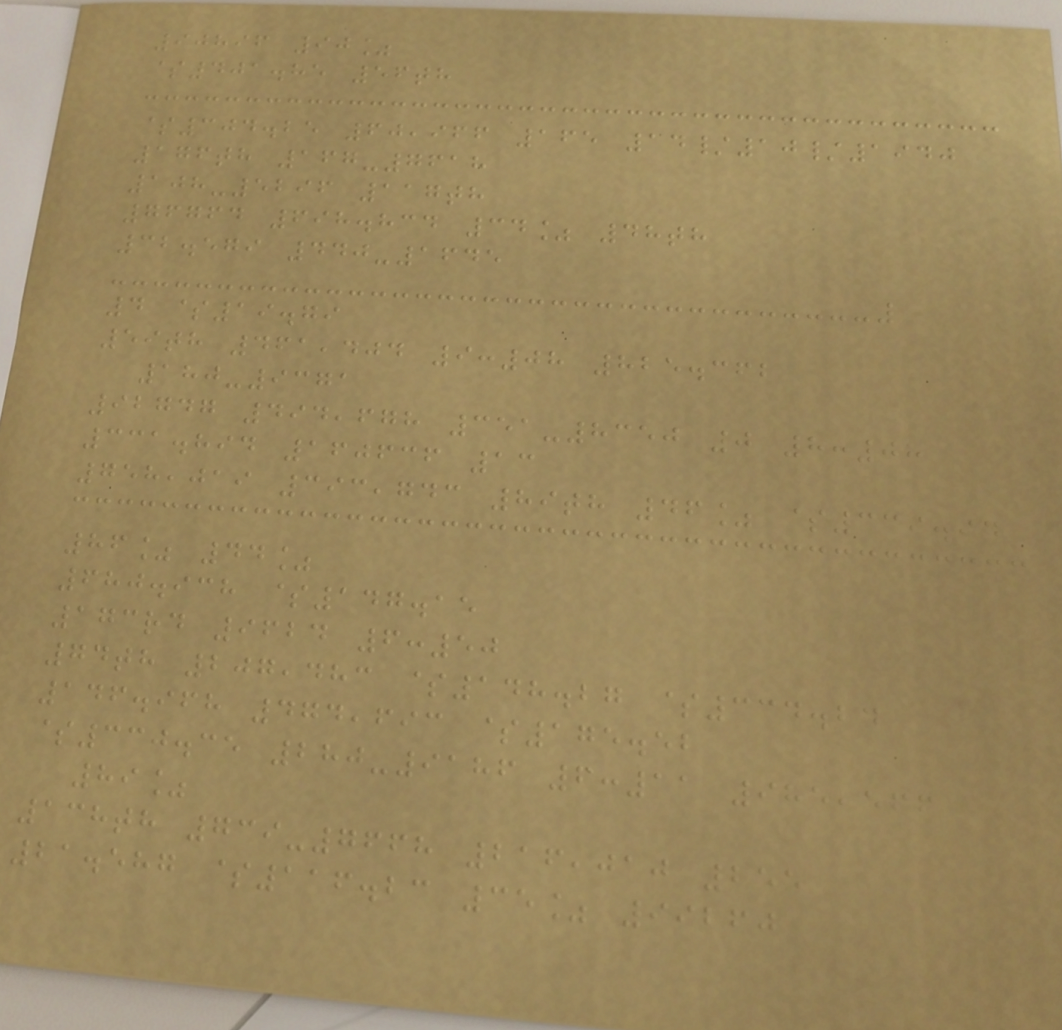90896 90%
$401.85 56th
$304.25 60,966 165 14/10/1940
176th 167-7618
108-5296 117th
76764 698.834 34% 48th
32.579 440-1645
4 $19.79
59th 461,404 9:08 825.362
180-9371
92747 494,678 351-8350 0 8:08
331.894 160636 13
758,019 393,743 89th 46% $339.94
86% 44%
680.938 $147.15
173rd 9624 6:50
74th 207,483 $148.27 $334.24
146.968 474,693 $175.52
$330.35 280-9186 6:11 985,566
89%
138th 739-7668 216,010 255
21.587 $116.23 35% 99260
